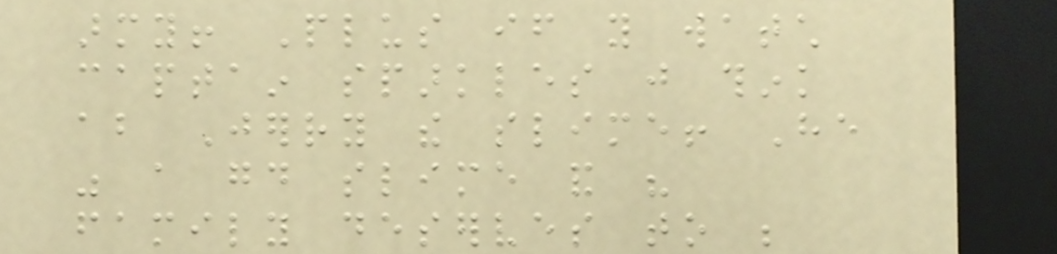army! Plus if you watch
captain sparkles just think
about Jerry the slime! He
was a good slime and his
family deserves to be
